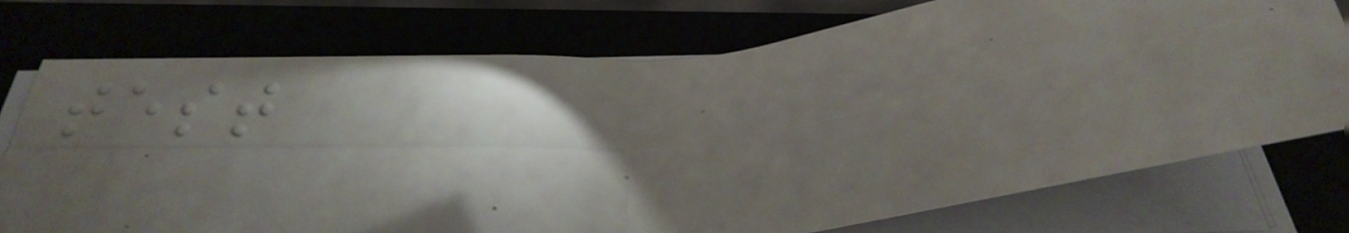test
